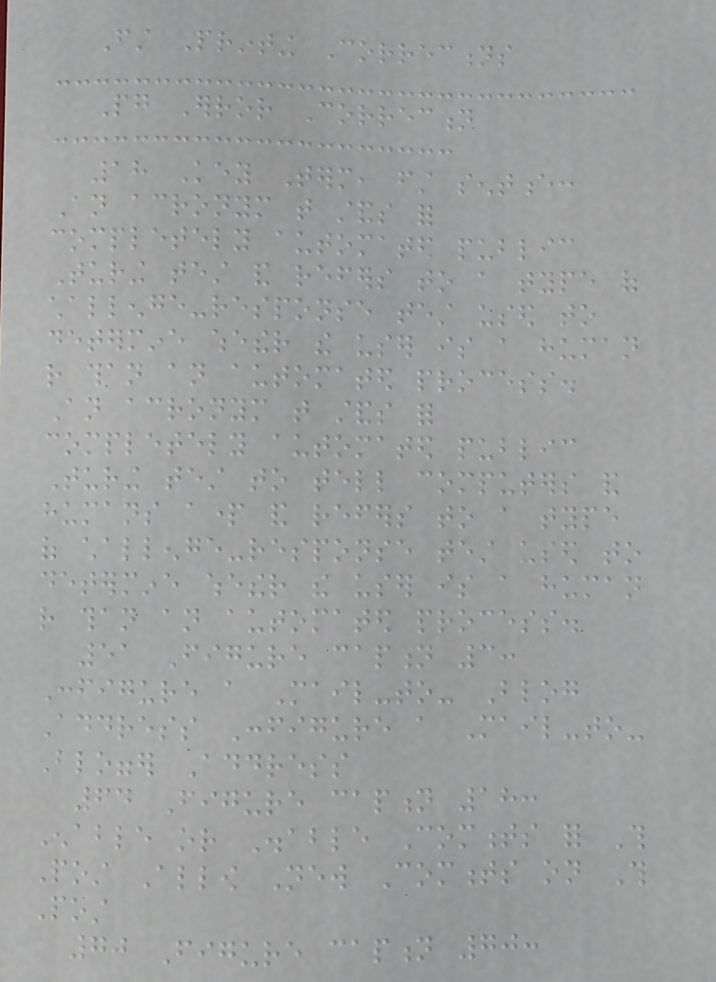First Printing Corrections
Pg Error Correction
18 Key Term, first sentence:
An acronym that stands for
completely automated public
Turing test and refers to a type of
challenge-response test used to
determine whether the user is a human
rather than an automated process.
An acronym that stands for
completely automated public
Turing test to tell computers and
humans apart and refers to a type
of challenge-response test used to
determine whether the user is a human
rather than an automated process.
51 Figure caption 3:
Configure a Mail-to- Blog
Address Configure a Mail-to-
Blogger Address
64 Figure caption 18:
Enable or Disable Comments for This
Post Allow New Comments on This
Post
70 Figure caption 70:
